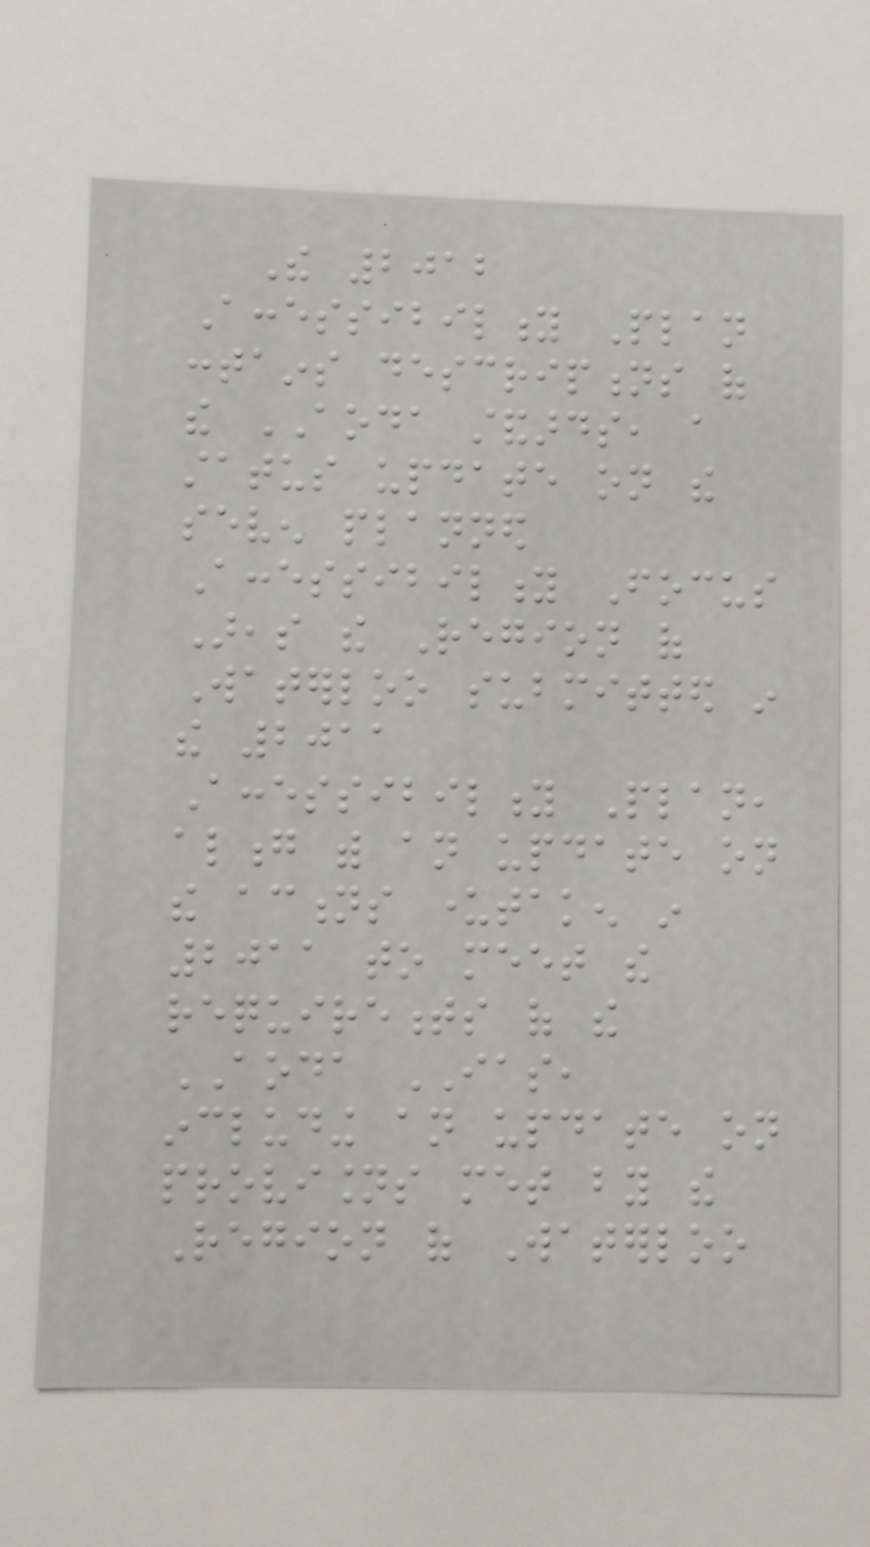The 2012
Accessibility Plan
contains descriptions of
the AODA standards, a
status update on the
seven planned
Accessibility Focus
Areas the Region of
Waterloo submitted in
the 2011
Accessibility Plan,
along with an update on
the actions undertaken in
2011 to meet the
requirements of the
AODA IAS,
including an update on
provisions met by the
Region of Waterloo
